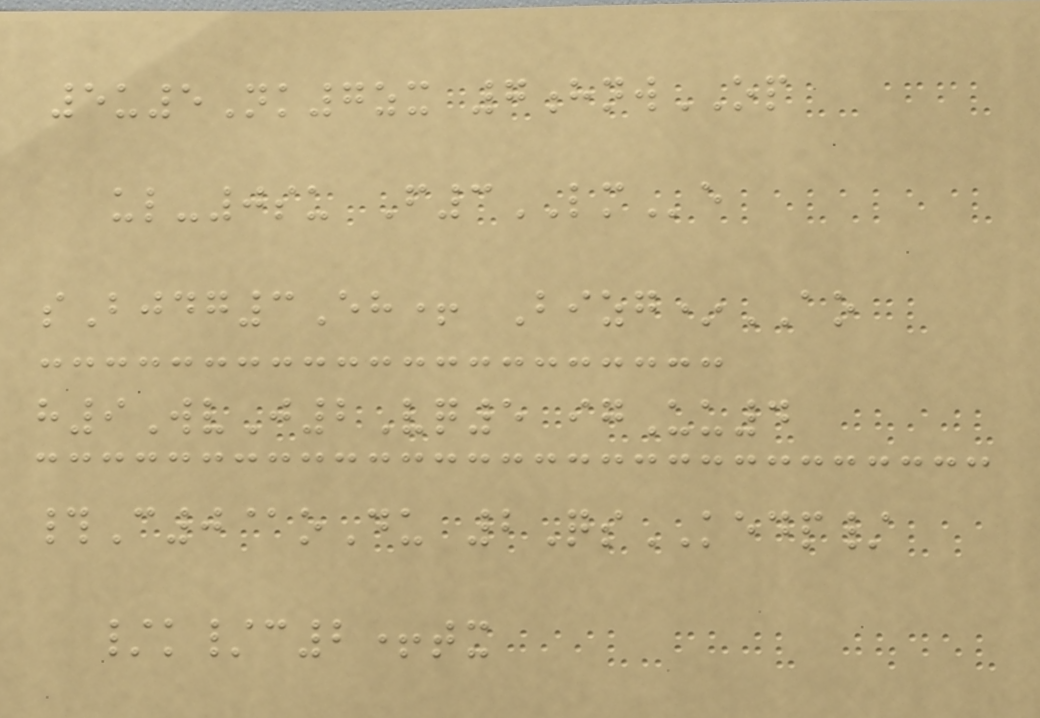5u5Nk7zx 7hnwOP
ul-0su F3LMe
sBjdg3Eh+ Bizg*AO
h9WvJ2Vq5 igUu4
#C0@oDu 2QsKEDP/
/k/c2+tx
